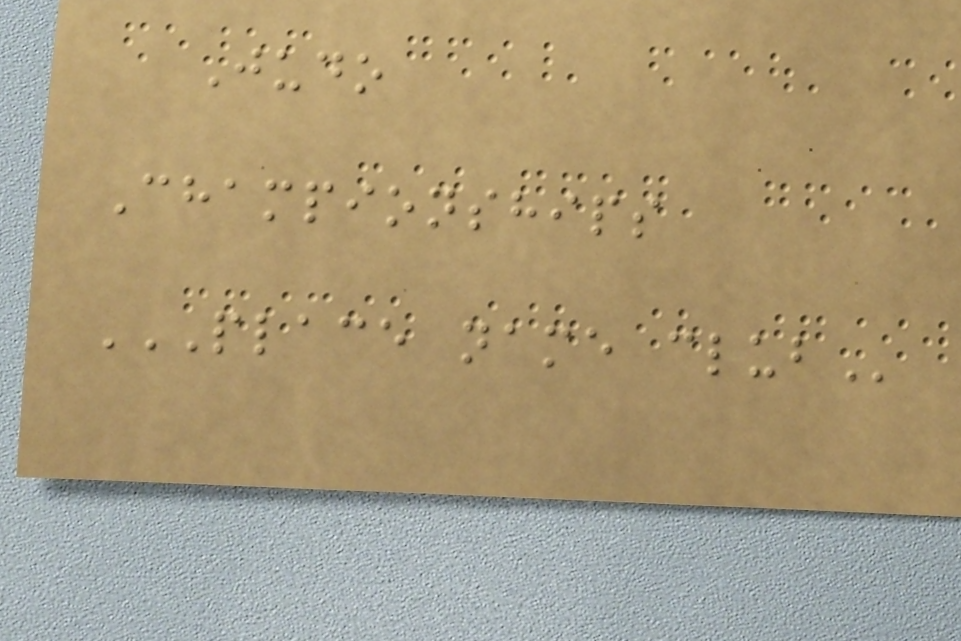Judo
Championships
PLACE NAME CLUB
